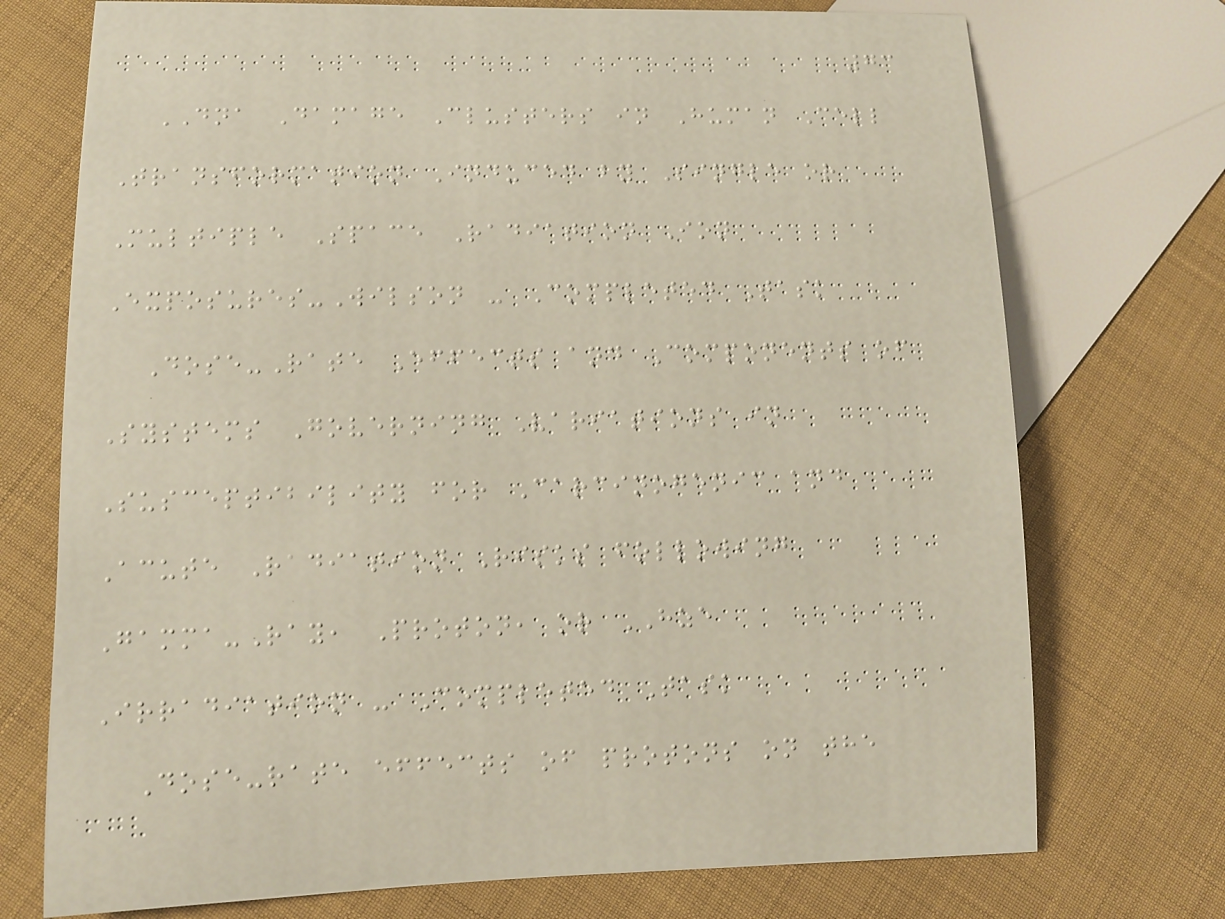73
DNA Damage Clusters in Human Cell
Transformation Induced by Single or
Multiple Space Radiation Ion
Exposures-Wilson - Completed Task
Dose-Rate Effects and Components of
Systems Governing Variations in
Susceptibility for Carcinogenic and
Acute Radiation Risks following
Gamma-Ray, Proton, or HZE
Irradiation - Completed Task
Dose-rate effects of protons on the
